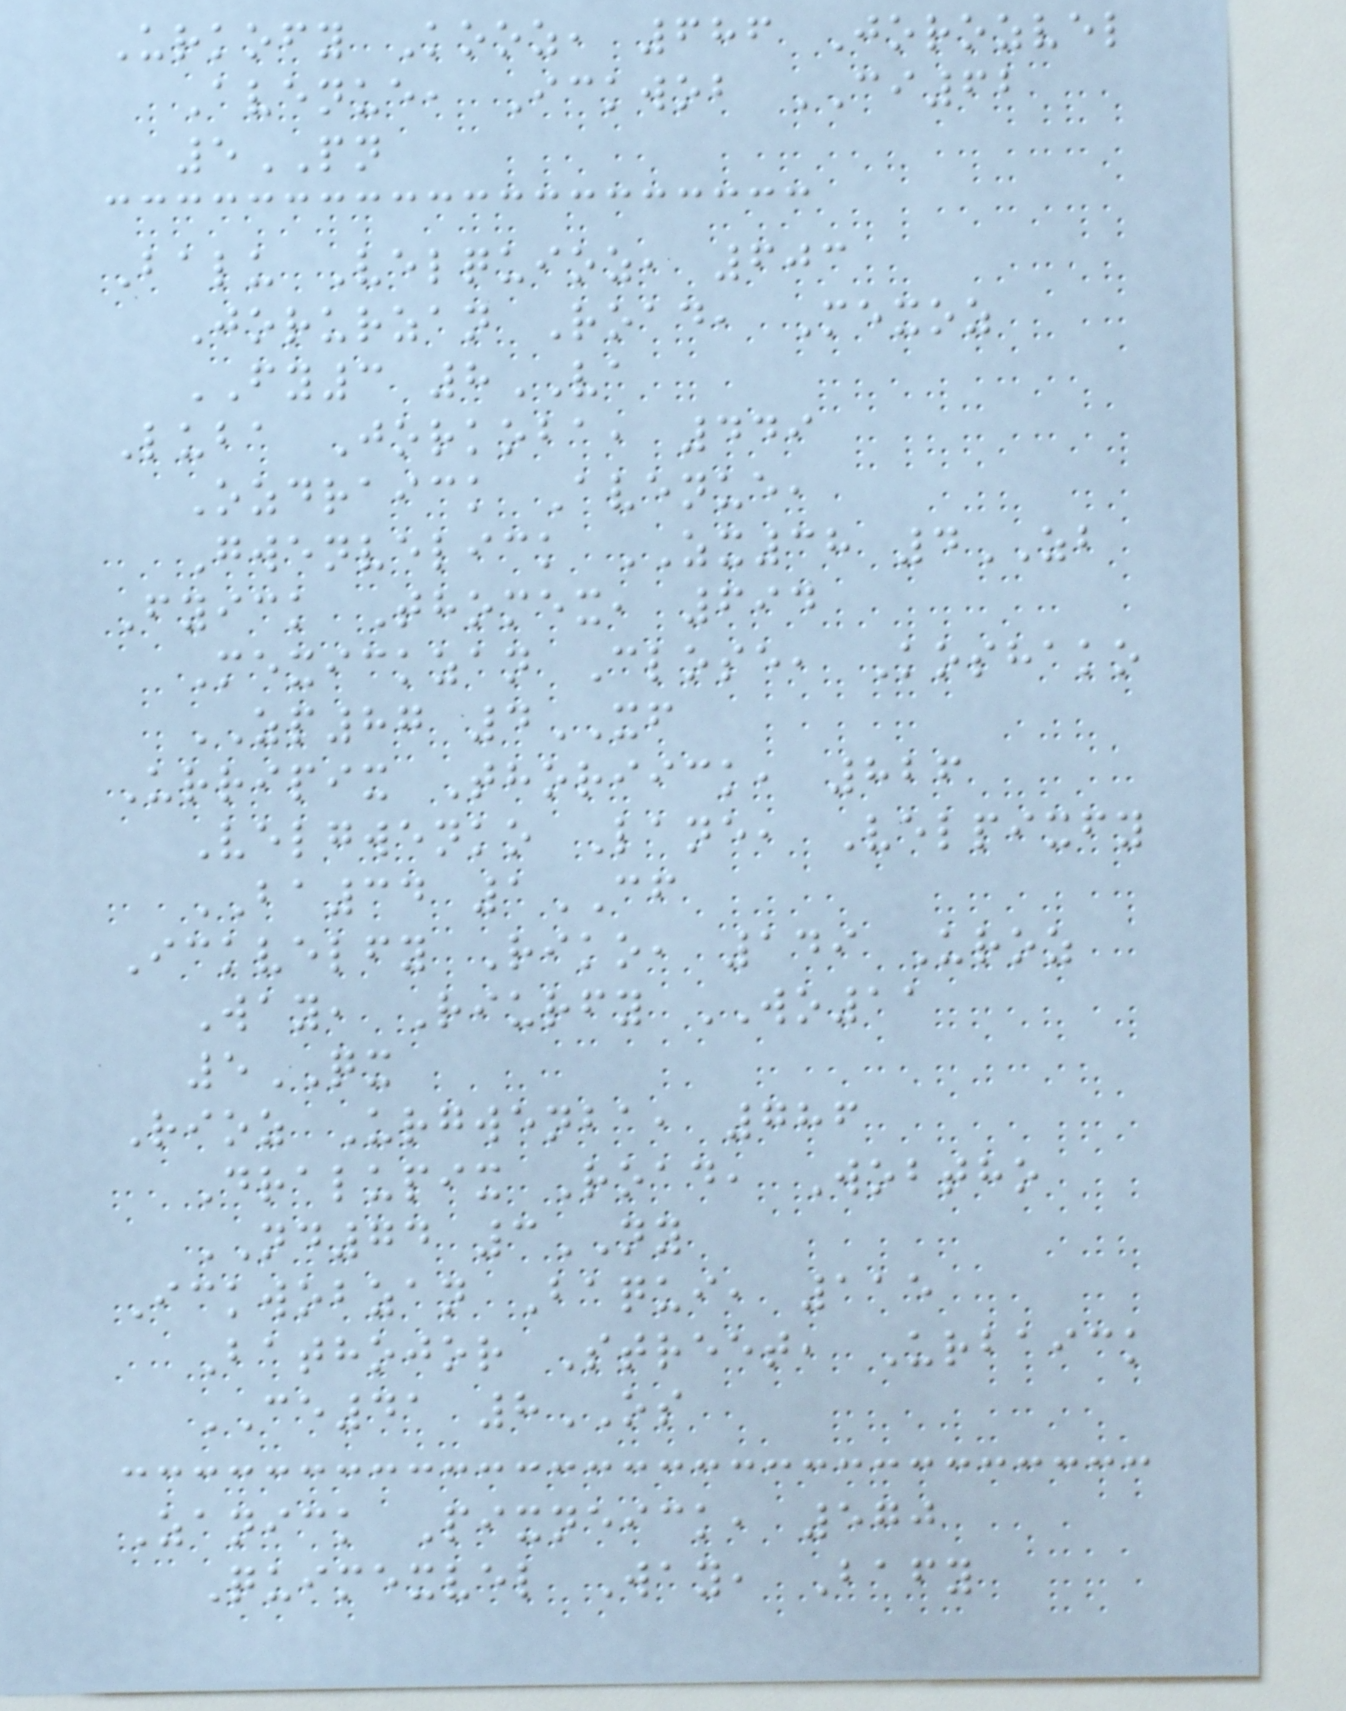Urkofy Kooz, 686 Jorozvel
Avenue, Ickwob CI62
5PN
Balu Velquioz, 603
Jorurzan Road, Mexoz
FY3 8VA
Luba Jorkoba, 449
Ozdraick Avenue,
Gwenvelick ZX38 4ZB
Fyick Thomex, 694
Mexickzan Close, Koshako
ZP87 4XF
Urripix Thoriick, 826
Velgwenko Lane, Velpixfy
BA34 1CF
Ickvelfy Riko, 149 Uroz
Way, Riurfy WO11
5QX
Rioz Urgwenba, 786
Dralupix Road, Wobtho
ND74 3NY
Ickwobzan Baqui, 115
Bathojor Street, Urbaick
CE41 8OS
Zanick Pixneick, 570
Quimexvel Way, Bafy
